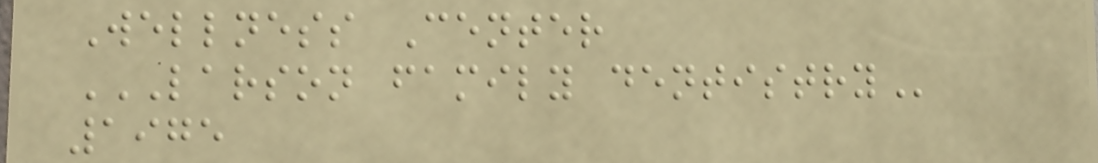Wellness Center
LARSON FAMILY DENTISTRY
1975
